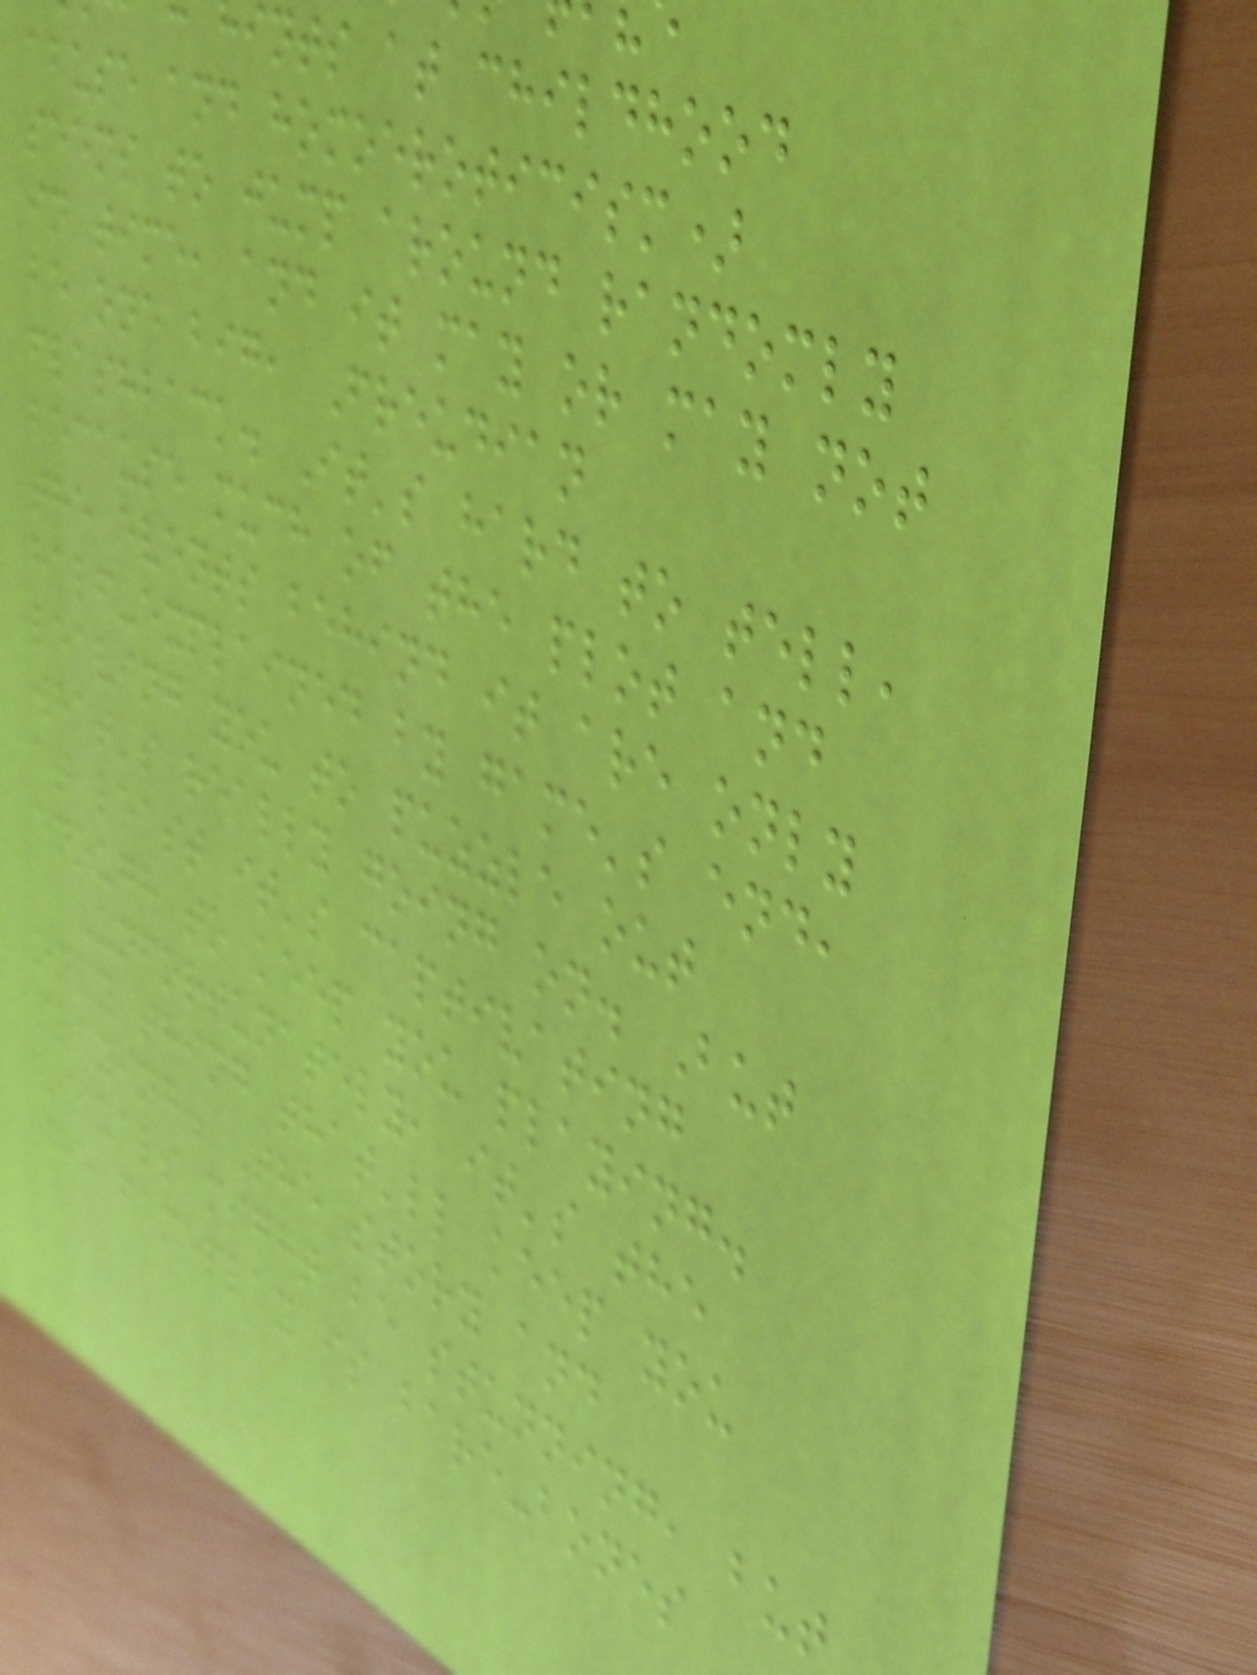ints at childhood
abuse and homoeroticism)
seems to jump around randomly
in time, and it may or may not
be one big, Freudian
flashback. It's hard to tell,
because much of the plot and
the events behind it are only
half-explained by game's end,
leaving you to puzzle out
what's really going on. But
at least it's captivating
enough to keep you playing.
Unfortunately, it's the
only thing that'll keep you
playing. The story and
visuals might be stunning, but
the gameplay is bare-bones
